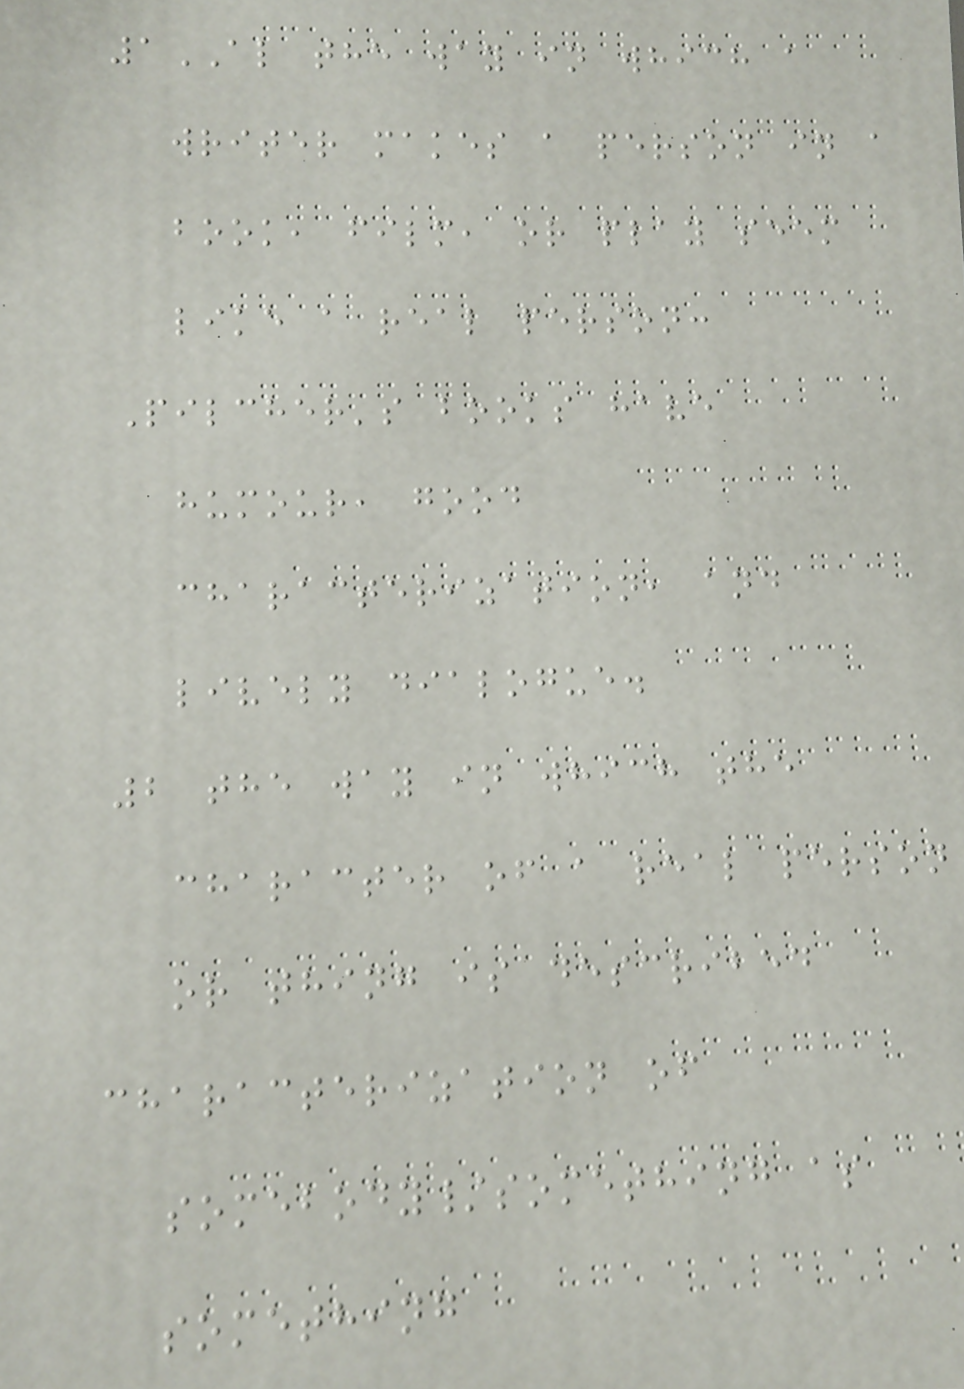1AL the way in which a
writer makes a person in a
book, film, or play seem
like a real person:
Pilcher's books have
humour, good
characterization, and
lively dialogue.
2 the way in which the
character of a real person
or thing is described
characterization of
somebody/something as
something
